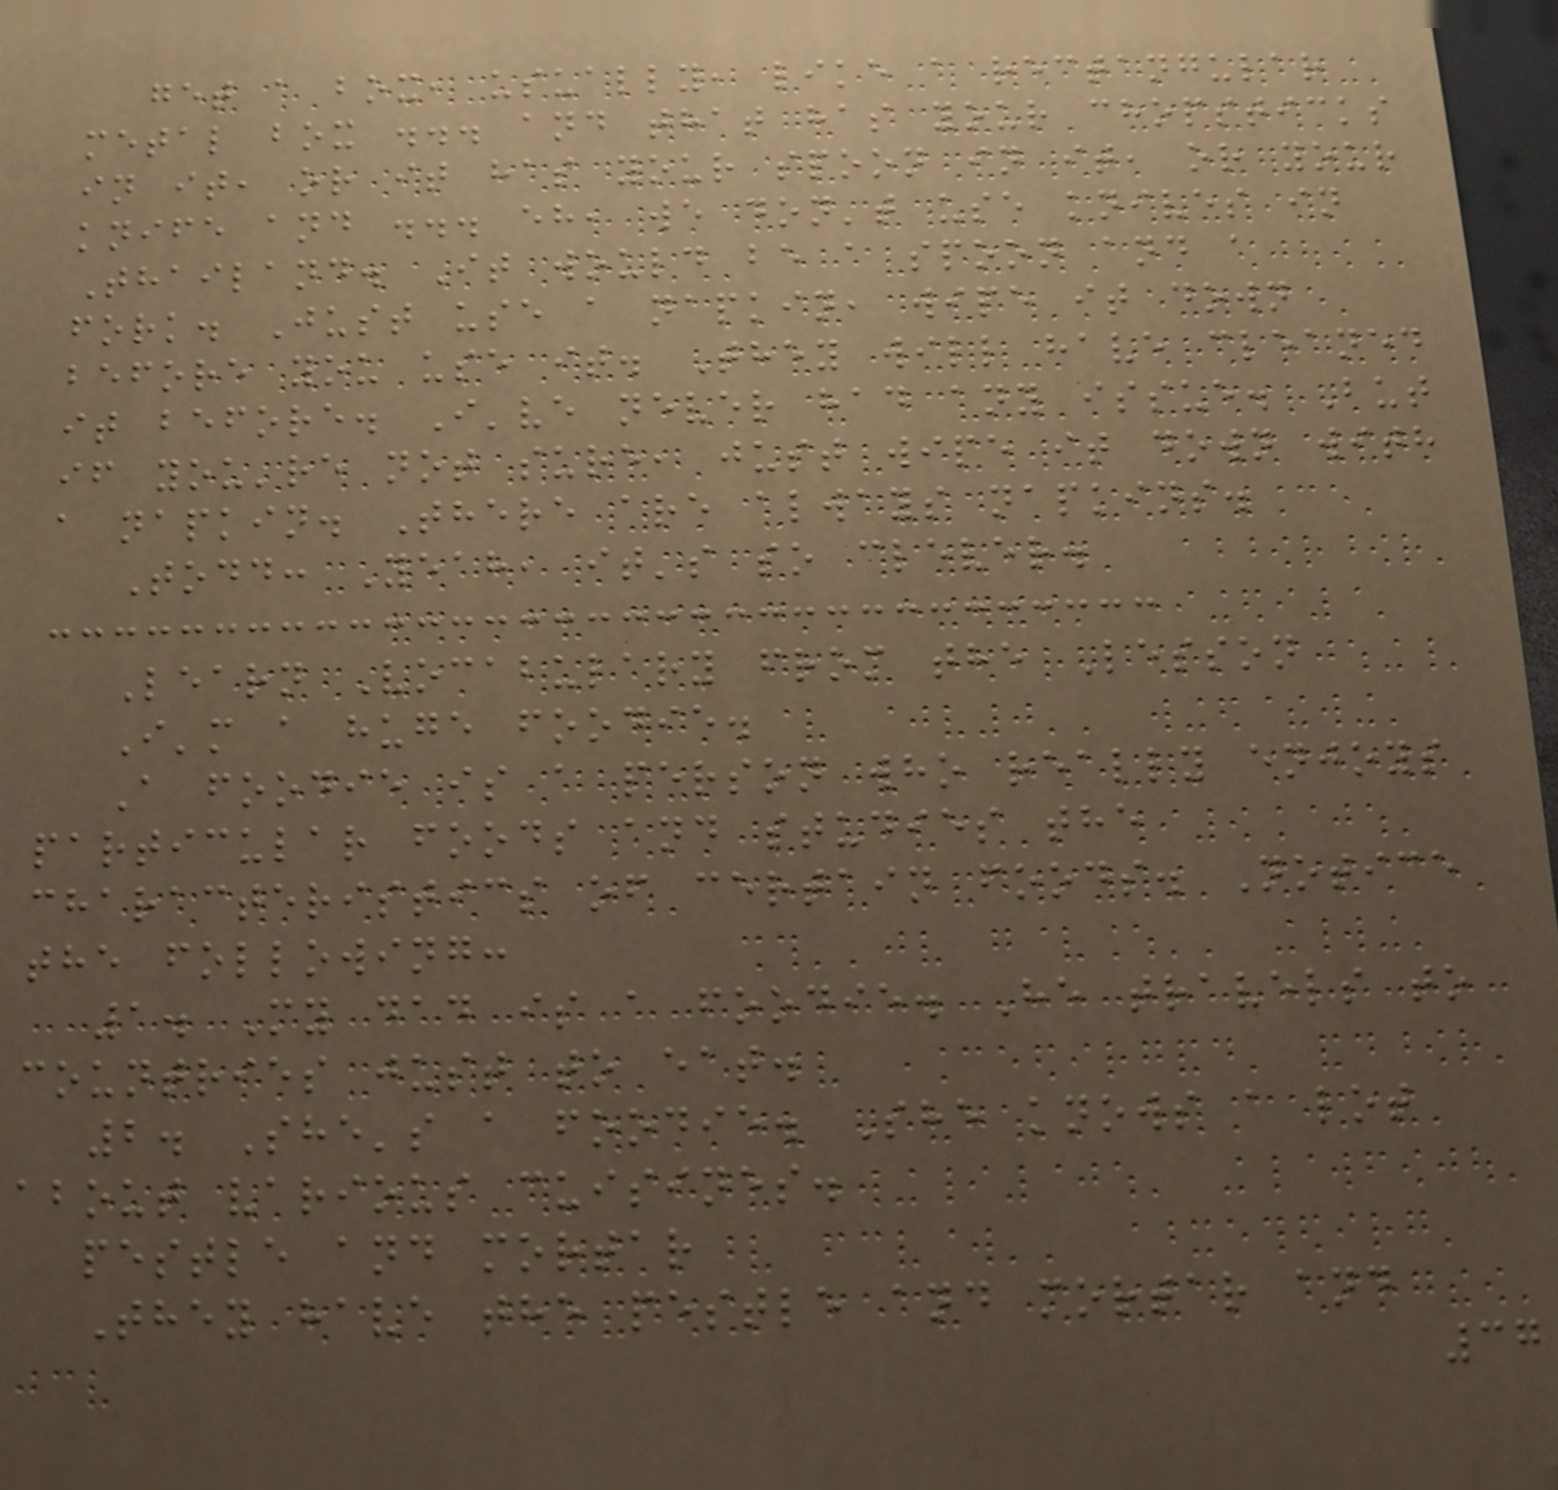get a box, usually, like a rectangular
metal box ... and that has your chopsticks
in it, or it has your spoon in it, or your
knife and ... eh, we don't use knives in
Thailand. It would be a spoon and a
fork. Just use a napkin, wipe it down
before you use it. They will have cleaned
it before. I've never had any issue. But
if you're not sure, just wipe it down with
a napkin. There are always napkins.
Todd: Yeah, it's so clever.
Learn Vocabulary from the Lesson
I'm a huge foodie.
A foodie is a person who really enjoys
particular foods and studies the
characteristics of certain foods. Notice
the following:
1. My dad is a foodie. He travels to
countries just to eat.
2. She's a foodie. She knows a lot
about various cuisines.
pestle and mortar
They have the pestle and mortar and
37
